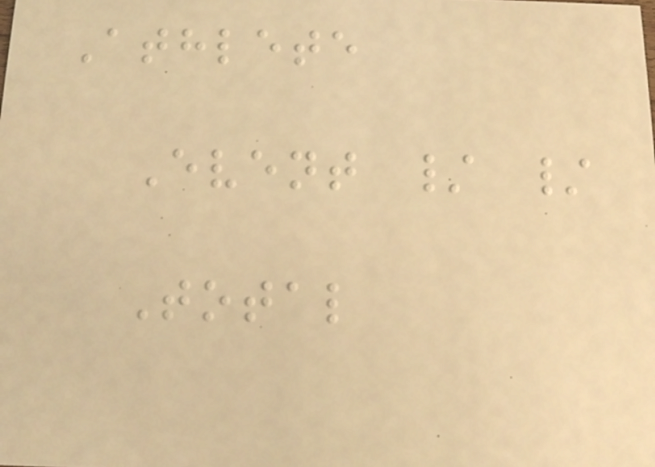Athlete
Event / /
Total
